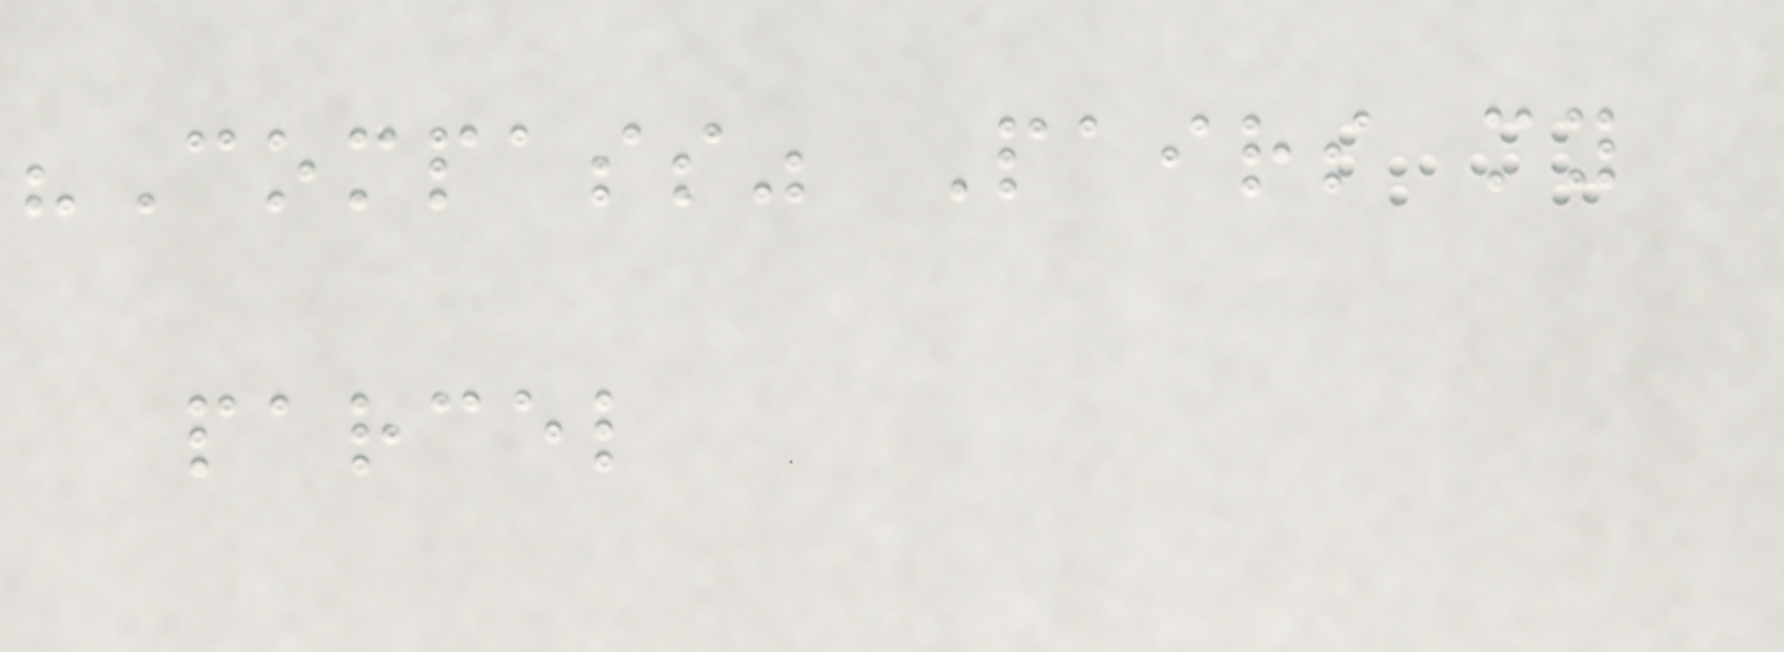"Compass" Pairs my
parcel
